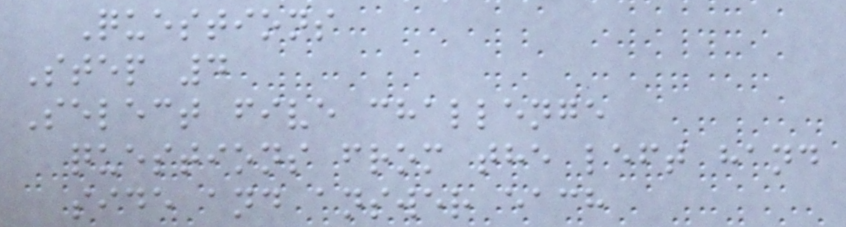Questions
Step 4
Select five challenge
questions from the left hand
side and answer each
